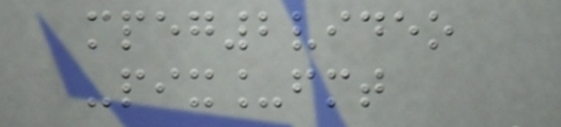mpeg2video
-pix_fmt
